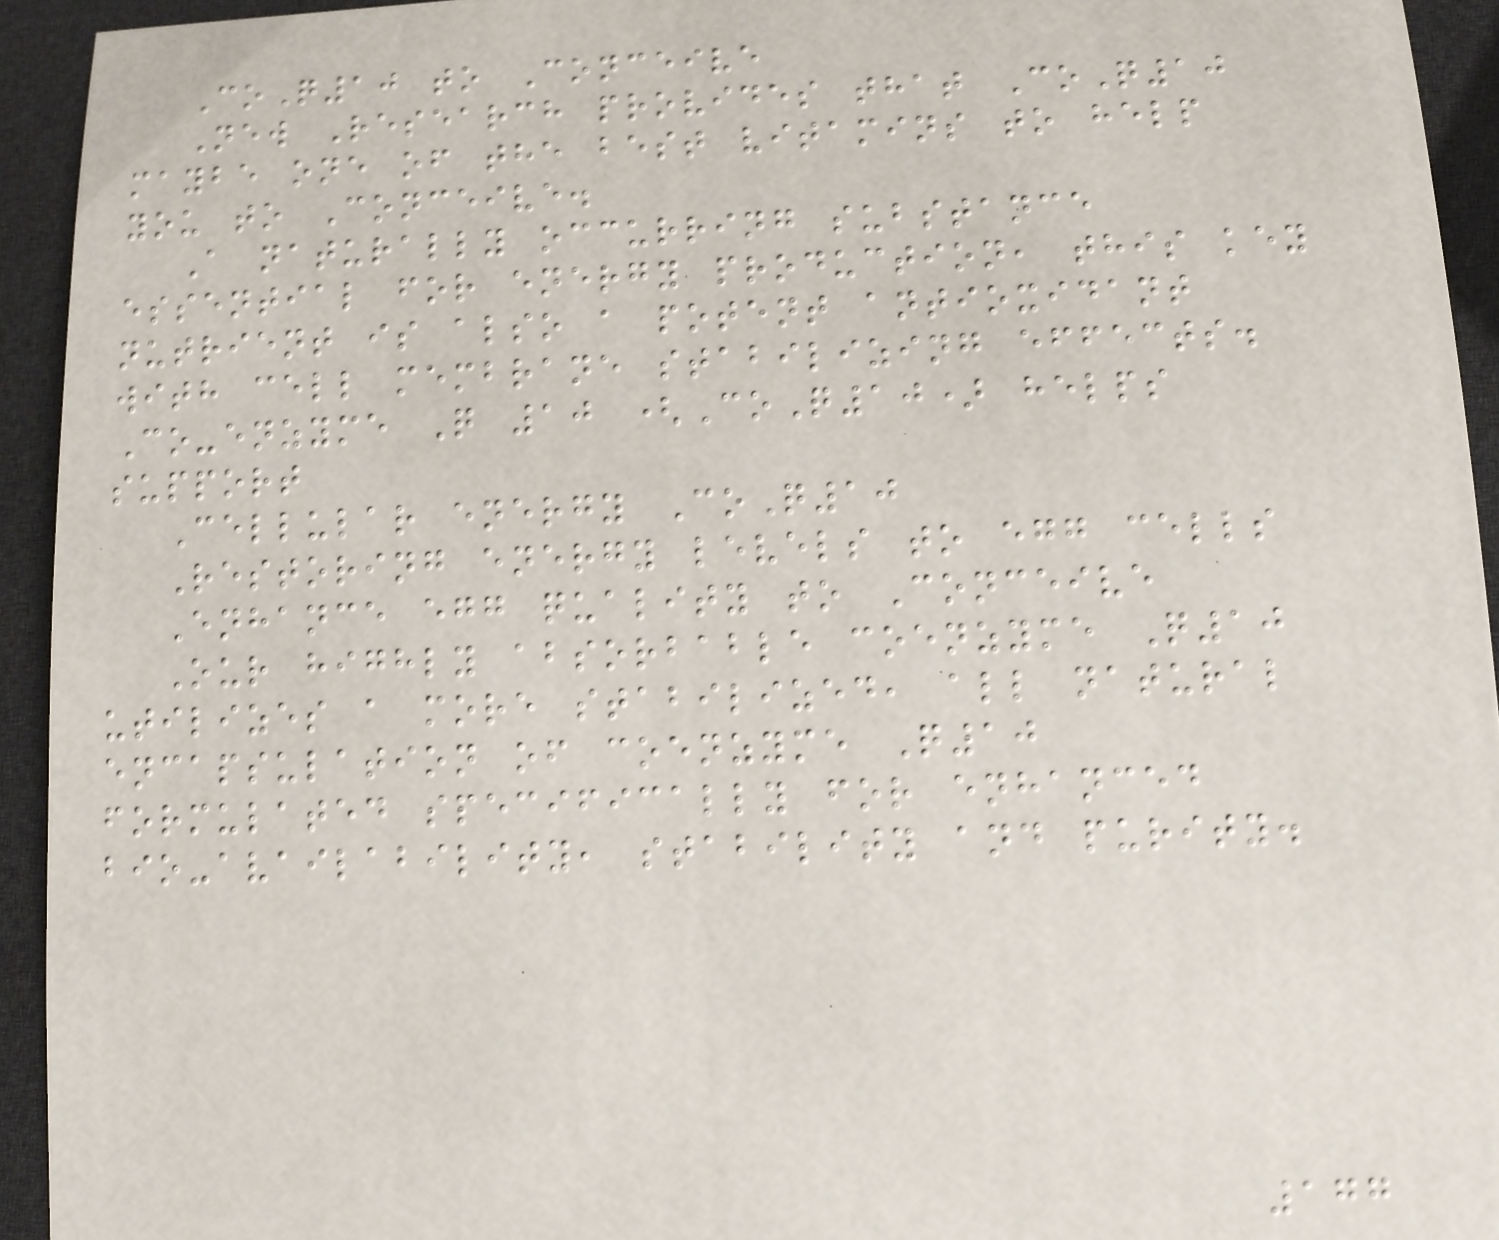CoQ10 to Conceive
New Research provides that CoQ10
maybe one of the best vitamins to help
you to Conceive.
A naturally occurring substance
essential for energy production, this key
nutrient is also a potent antioxidant
with cell membrane stabilizing effects.
Co-enzyme Q 10 (CoQ10) helps
support
Cellular energy CoQ10
Restoring energy levels to egg cells
Enhance egg quality to Conceive
Our highly absorbable coenzyme Q10
utilizes a more stabilized, all natural
encapsulation of coenzyme Q10
formulated specifically for enhanced
bio-availability, stability and purity.
177
